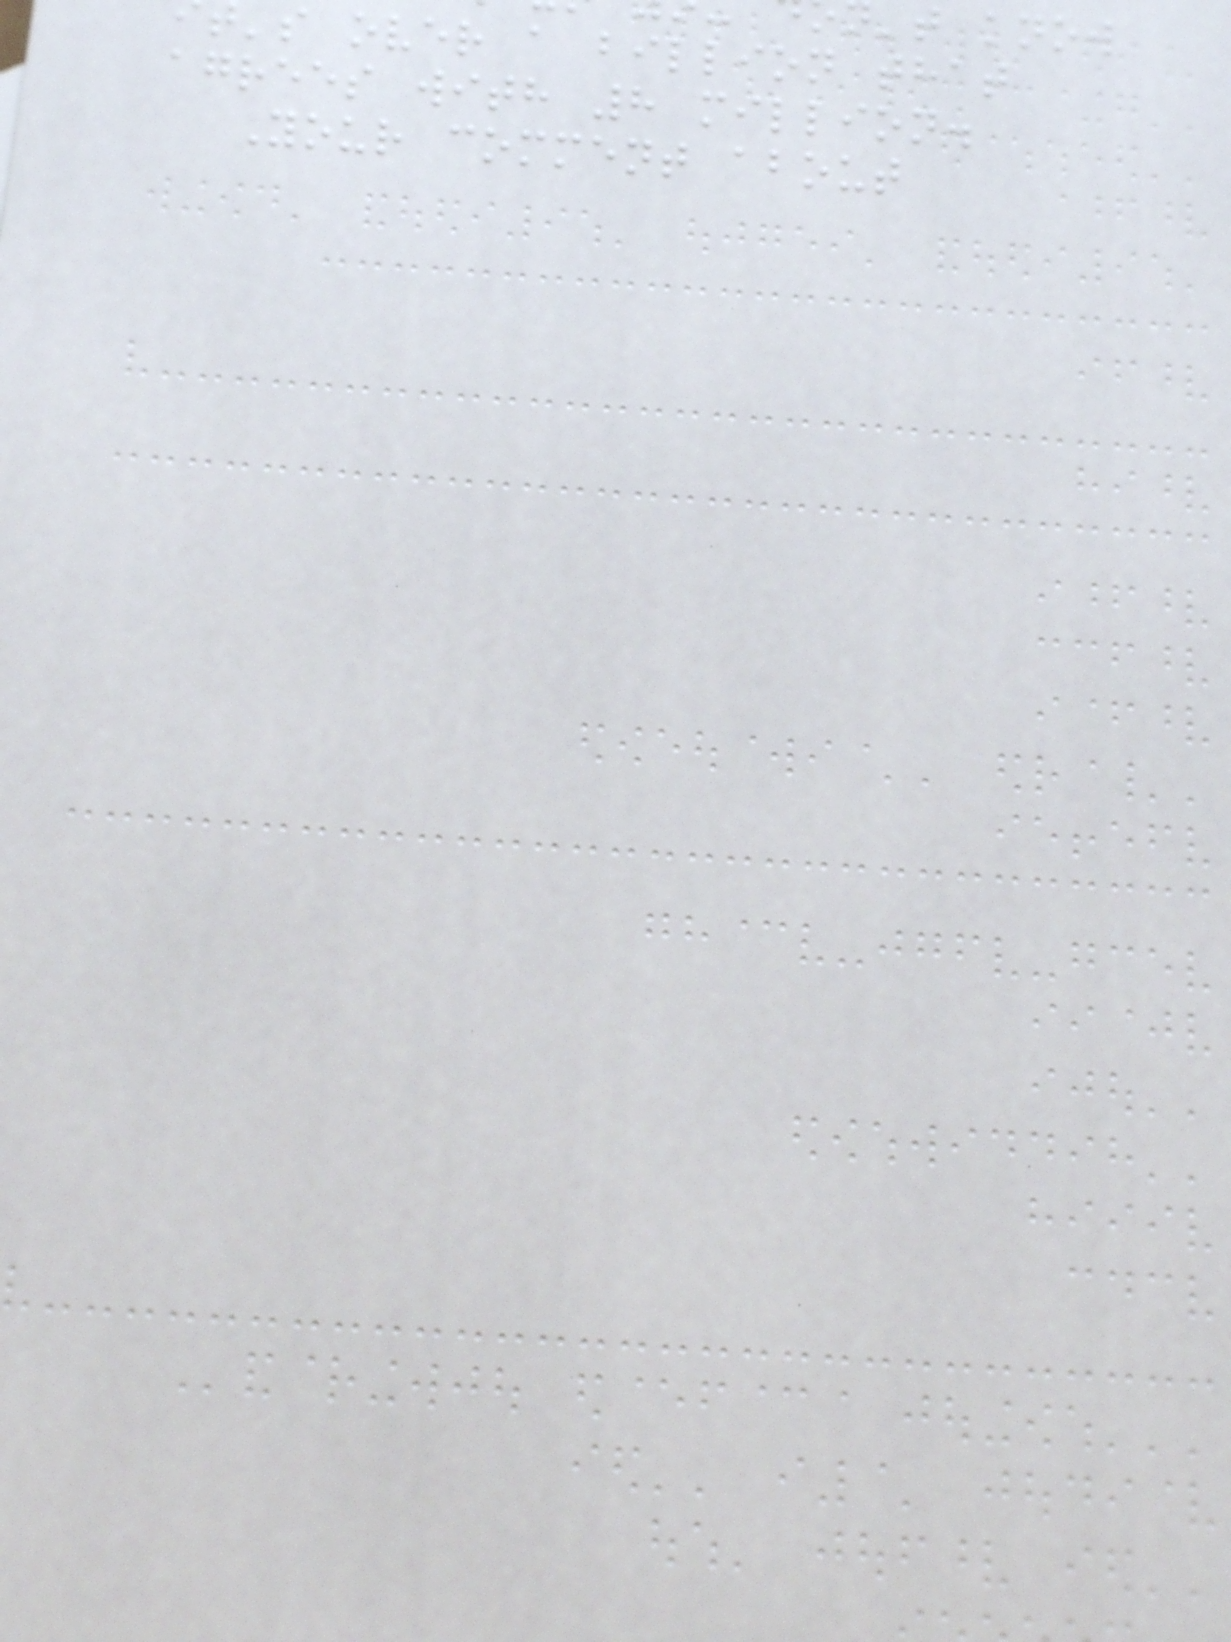't know
's over a billion that
agrees with 8 million.
Your comment about
